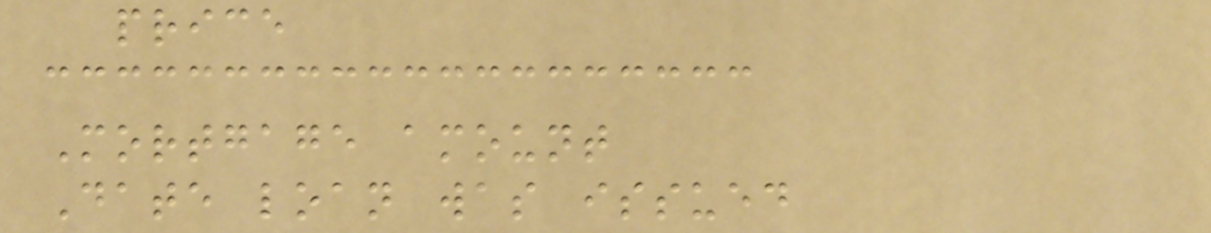price
Mortgage amount
Date loan was issued
